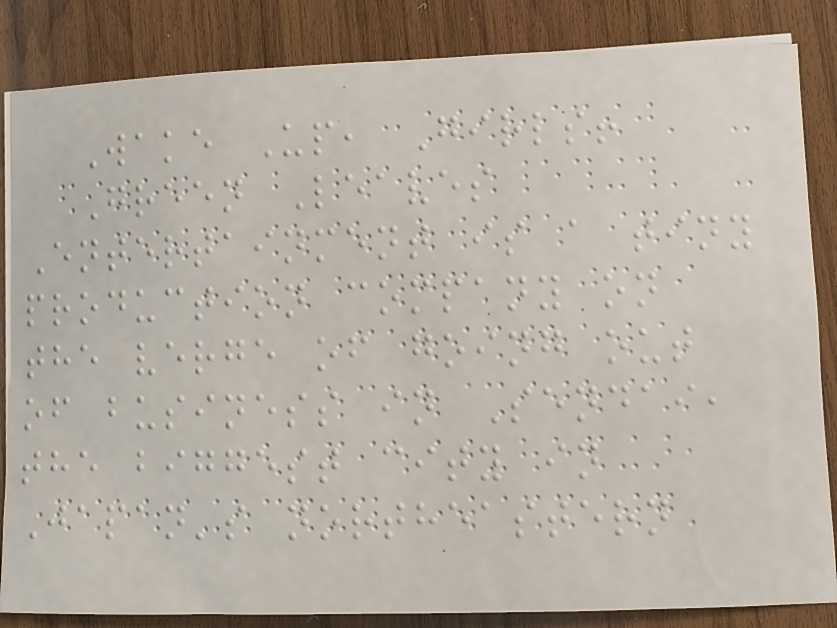Wake Up, Girls!
Green Leaves
Entertainment is a tiny
production company on
the verge of going out
of business in Sendai,
the biggest city in
Japan's northeastern
